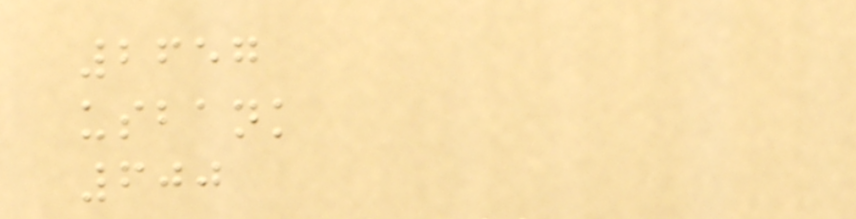2657
usbank
600
